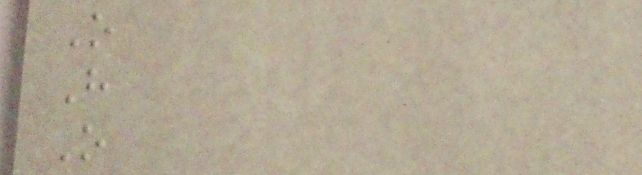O
H
O
